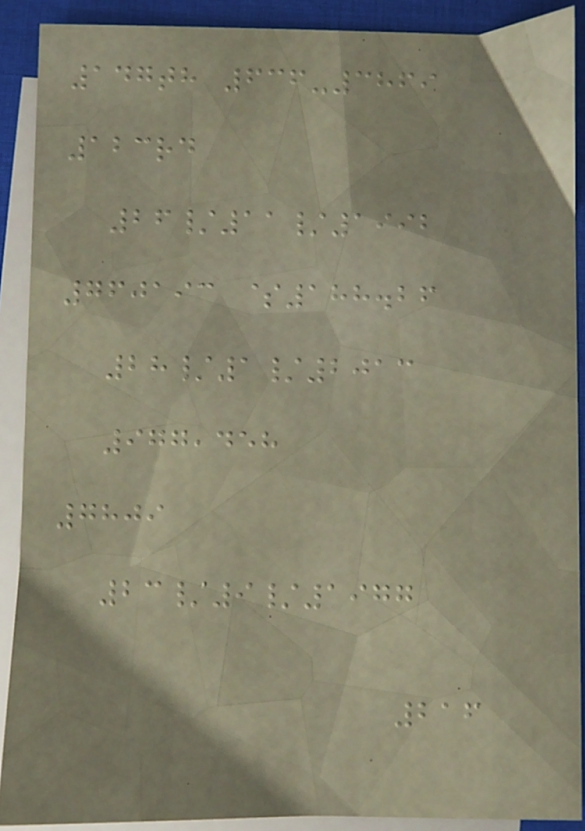147th 636-3869
123rd
26/11/1992
760193 $188.26
28/1/2013
977,458
7809
23/9/1977
216
